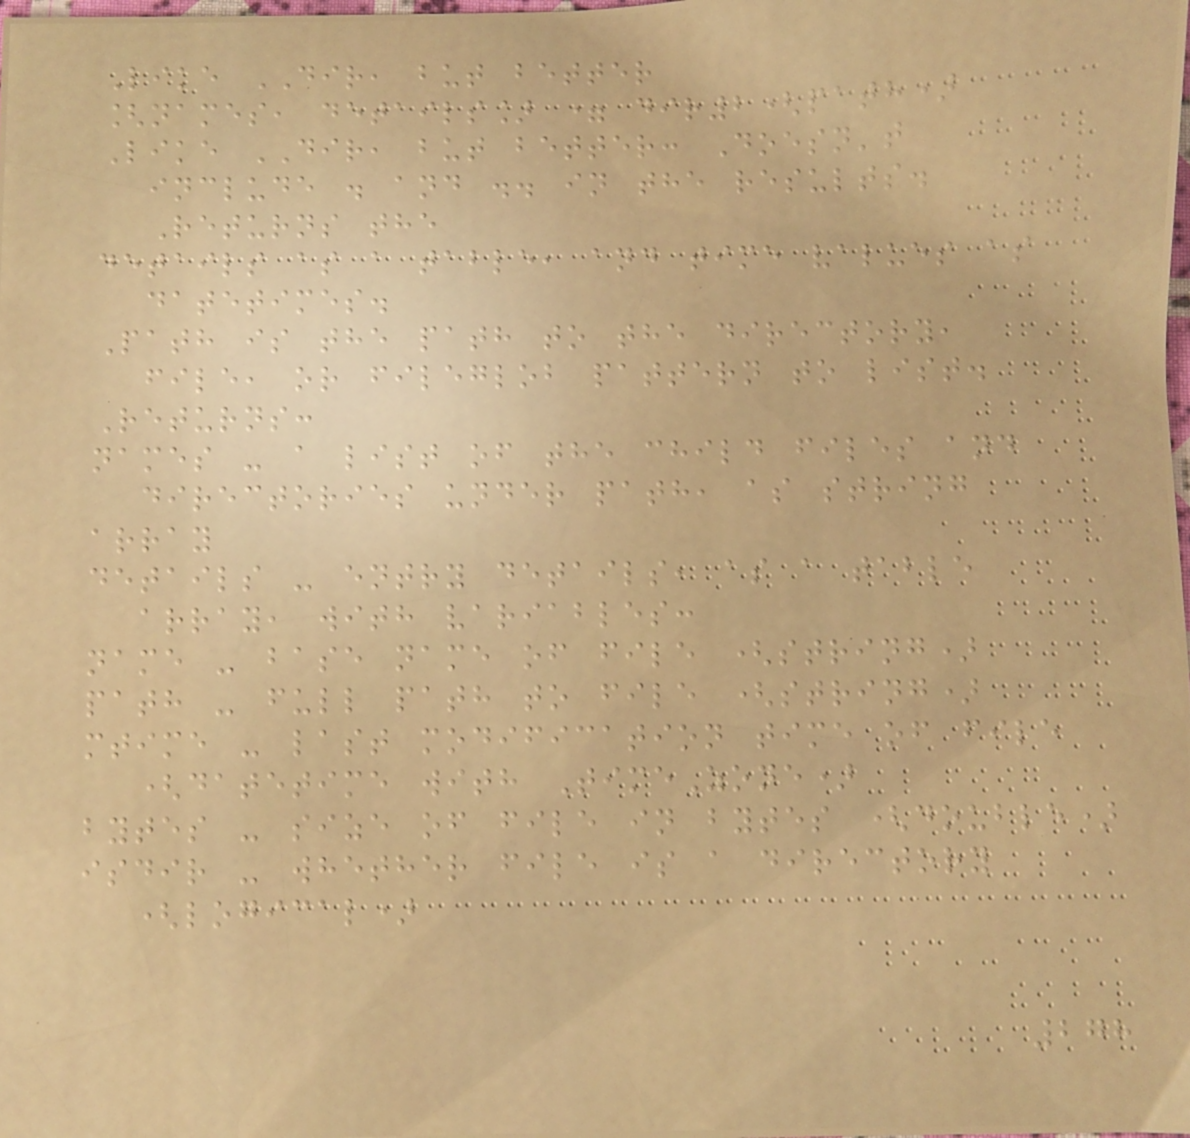Like DIR, but better
[names, details] = dir2(path)
Like DIR, but better: Doesn't
include . and .. in the results.
Returns the
details as a table, and time values as
datetimes.
Path is the path to the directory,
file, or fileglob pattern to list.
Returns:
names - a list of the child files and
directories under path, as string
array
details - entry details, as a table
array, with variables:
name - base name of file (string)
path - full path to file (string)
mtime - last modification time of file
(datetime with TimeZone)
bytes - size of file in bytes (double)
isdir - whether file is a directory
(logical)
278
